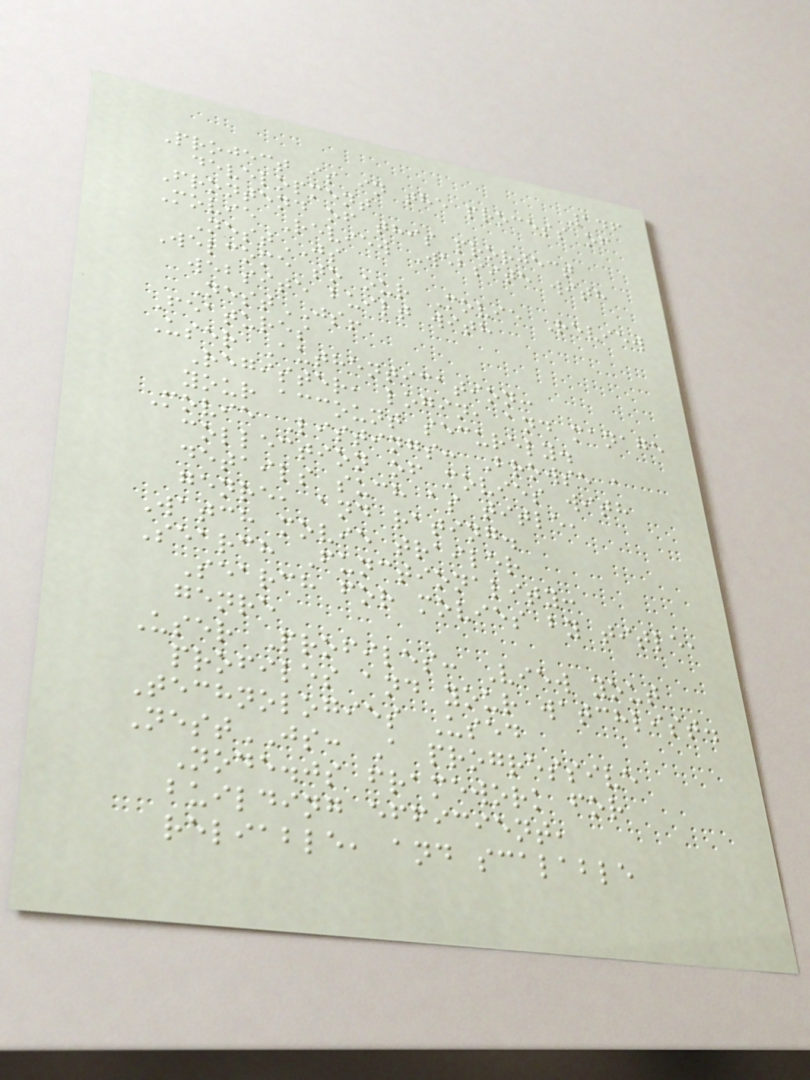146
Project is in the process of
development
Frontend of this prorject
Movie Review Website with
NestJS
Welcome to our Movie Review
website built with
NestJS!
Features
User Authentication:
Register, login, and manage
your account securely.
Movie Listings: Browse a
collection of movies with
details such as title,
genre, and rating.
Watch movie trailer
Search Functionality:
Search for movies by title,
genre
User Profiles: View yout
profiles and your watchlist.
Technologies Used
NestJS: A progressive
Node.js framework for
building efficient,
reliable, and scalable
